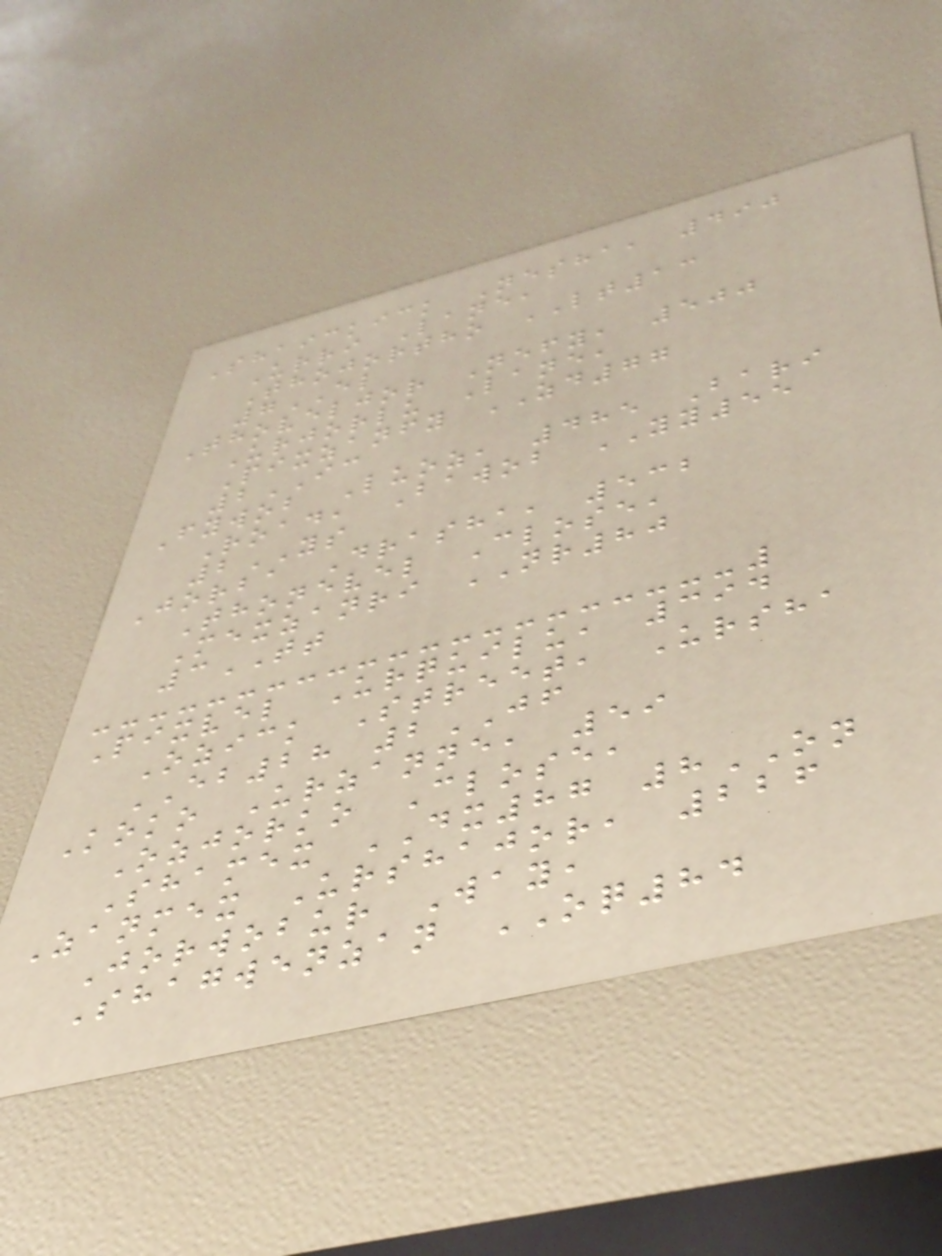Shaickick Nesha, 490
Urri Lane,
Thojortho LT13
7EL
Thoveljor Nefy, 500
Urjorlu Lane,
Pixzanfy ZD77
2IC
Fywob Luoz, 485 Bari
Road, Bawob YY55
2YS
Jorba Drasha, 532
Thonevel Close,
Mexzanri NR80
3TT
Pixvel Urquilu, 394
Ozick Street, Ursha
EB28 2JF
Koko Urzanne, 59
Ozjorko Close,
Shamex DX87 8ON
Zanmex Urshajor, 226
Jorwobur Way,
Shagwenzan OQ84
